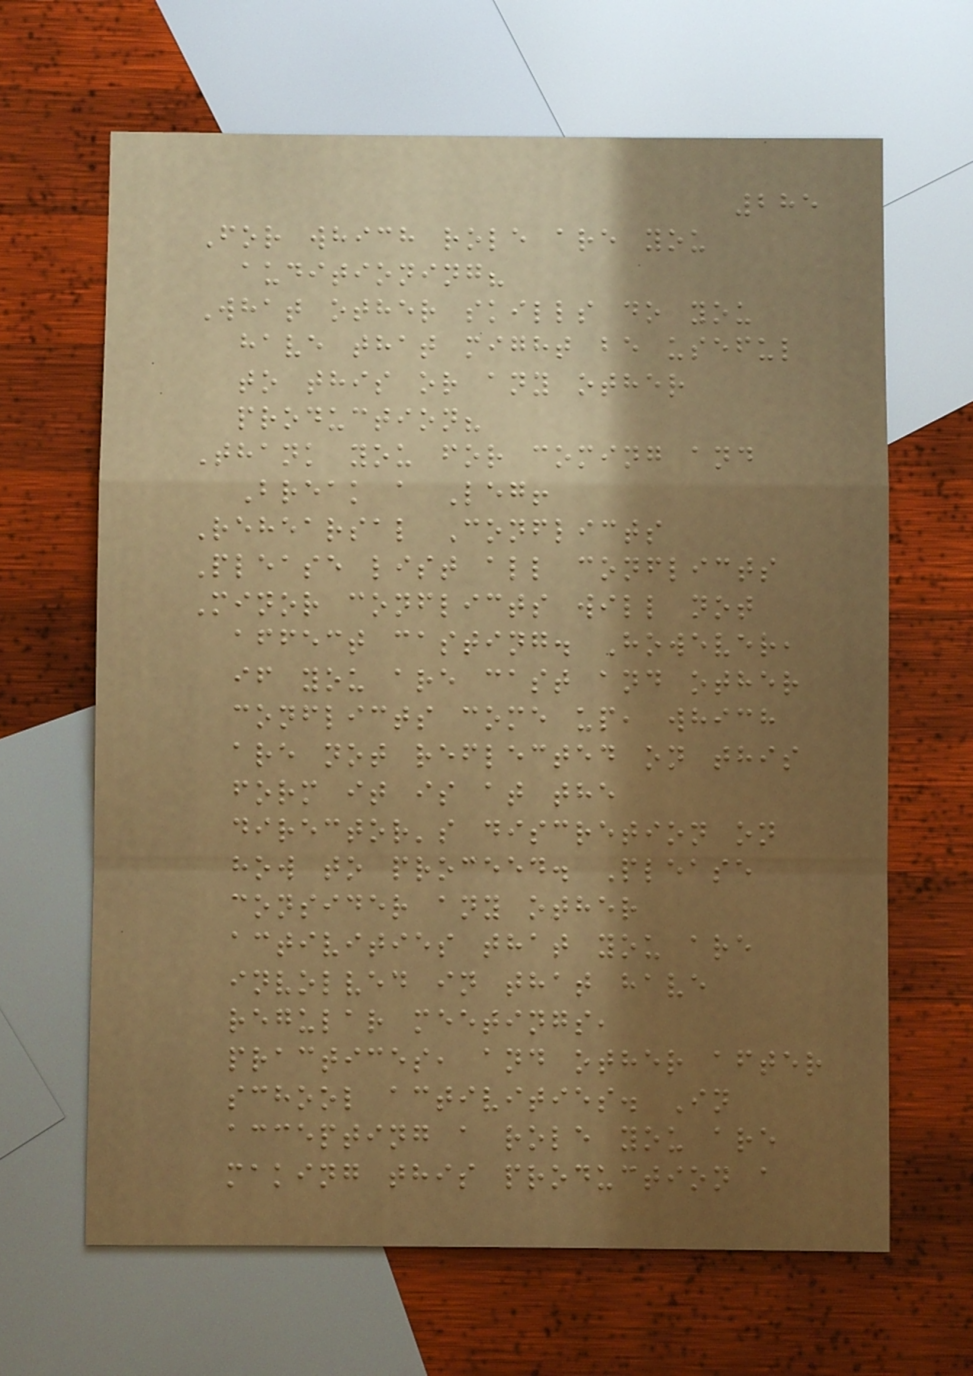285
For which role are you
auditioning?
What other skills do you
have that might be useful
to this or any other
production?
Thank you for coming and
Break a Leg!
Rehearsal Conflicts
Please list all conflicts
Minor conflicts will not
affect casting. However,
if you are cast and other
conflicts come up, which
are not reflected on this
form it is at the
director's discretion on
how to proceed. Please
consider any other
activities that you are
involved in that have
regular meetings,
practices, and other after
school activities. In
accepting a role you are
making this production a
